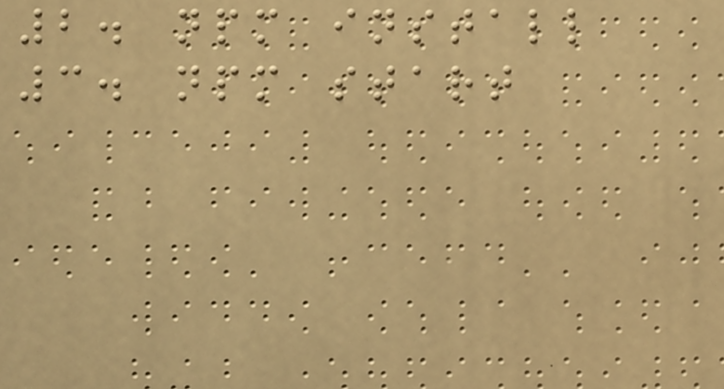2. npm install
3. npm start
